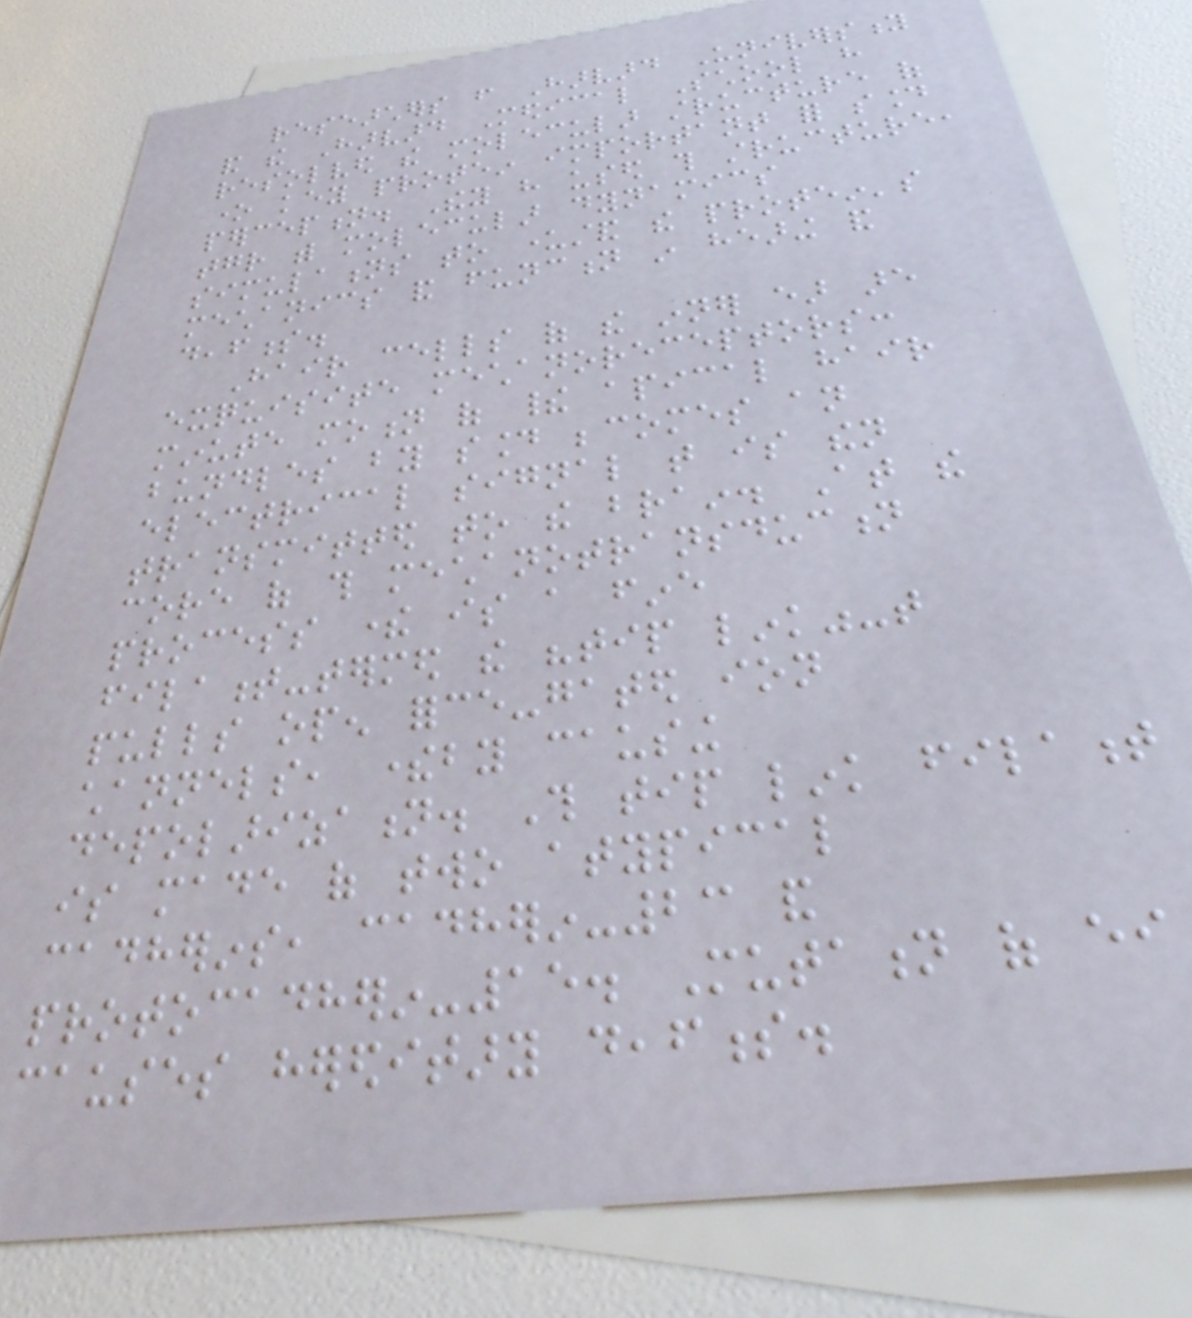researchers from Harvard University
and the Harvard Medical School have
resolved the molecular structure of
one key protein important for sound
perception. They have used this structure,
together with molecular dynamics
simulations to understand the protein's
mechanics and function in hearing and
deafness.
Hair cells of the inner ear are
exquisite mechanoreceptors:
minute motion of their apical hair
bundles by sound becomes an
electrical signal that is then
transmitted to the brain. At the
core of this mechanotransduction
process there is a fine
filament-termed the "tip link"-that
pulls open force-gated ion
channels, thereby causing
depolarization. This tip link filament
is made of two atypical
cadherins, cadherin-23 and
protocadherin-15. Mutation of either
causes hereditary deafness.
